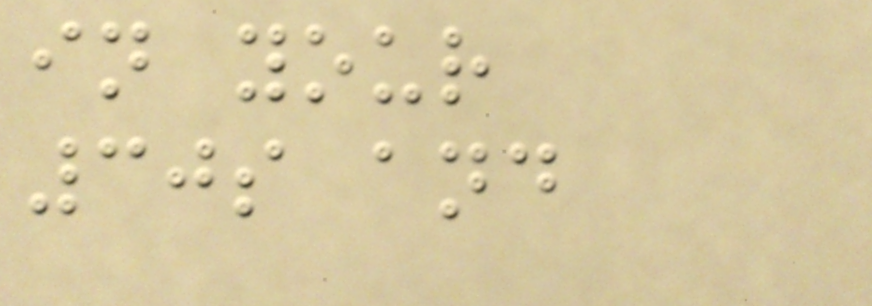in your
30s and
